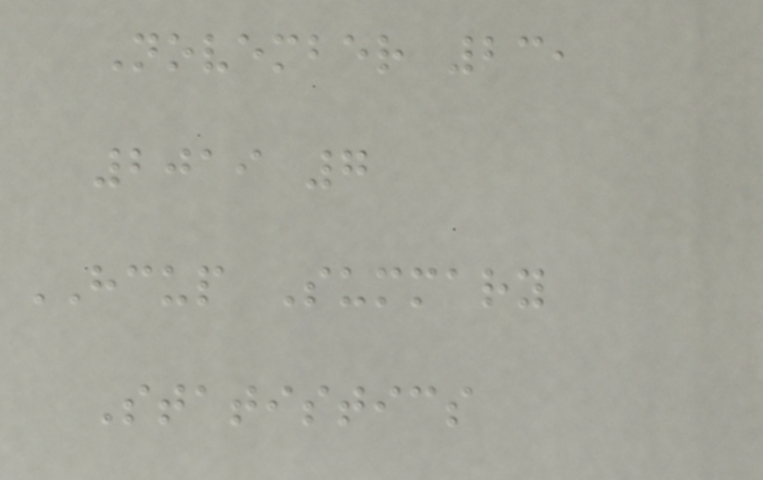November 23,
2019 7
HCUP Summary
Statistics
